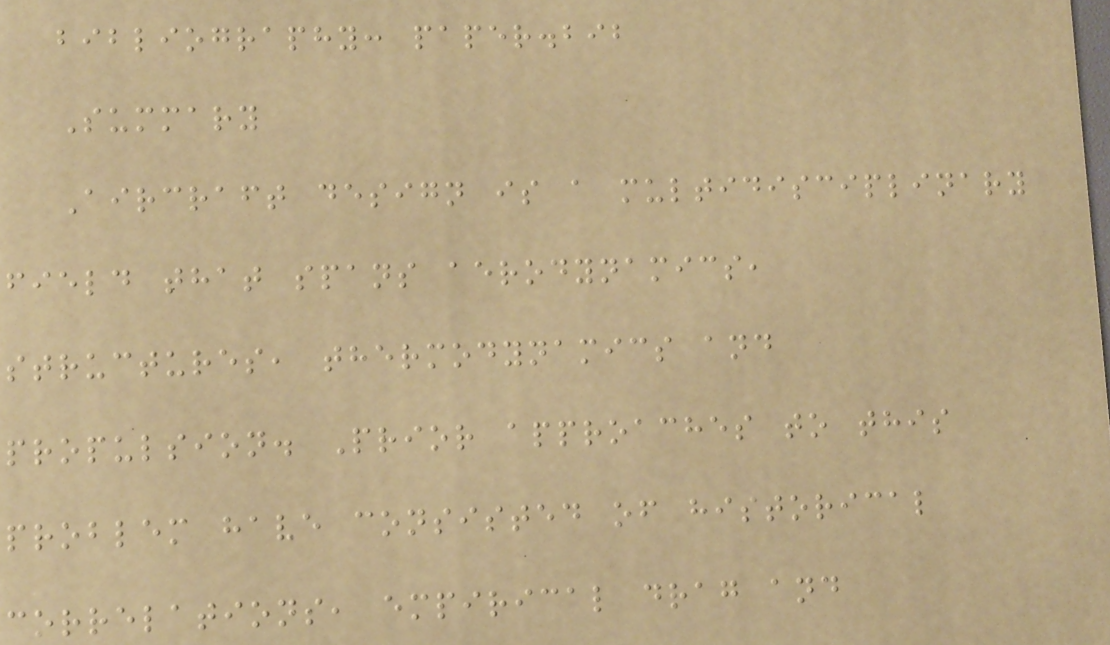bibliography: paper.bib
Summary
Aircraft design is a multidisciplinary
field that spans aerodynamics,
structures, thermodynamics and
propulsion. Prior approaches to this
problem have consisted of historical
correlations, empirical drag and
